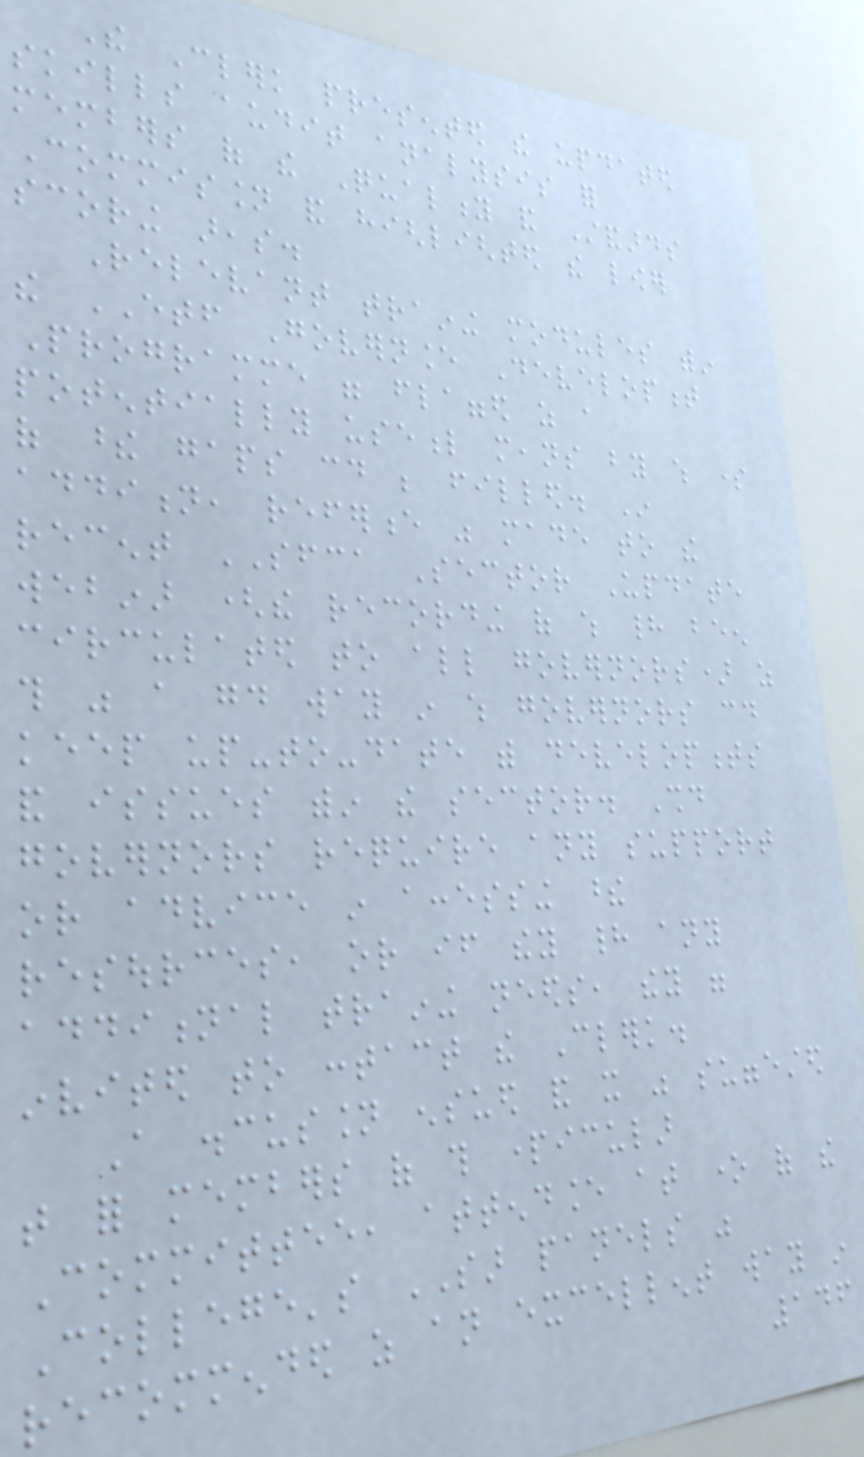The Clerk presented the updated
skills audit analysis for
members of the Quality and Standards
Commission and highlighted the lower
scoring areas.
Relevant training modules within
the ETF Governance Development
Programme were flagged as a
potentially useful means by which some
of these gaps could be filled. In
addition, reference was made to the
recent SFCA Sector Update
webinar (the recording of which had been
circulated to all governors) as
this was a good way in which governors could
keep up-to-date with developments
and issues within the sector. Should
governors require any support
or advice in accessing these
resources, or if they had any
additional training needs, they were
invited to contact the Clerk.
A discussion ensued and it was suggested
that for members of this particular
Committee, attendance at one of the
College's SAR panels was
recommended as an excellent way in
146
